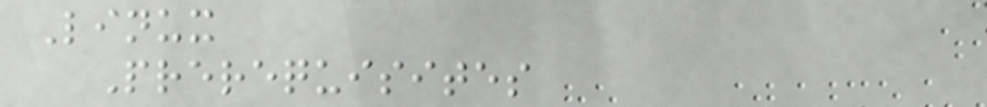Linux
Prerequisites
